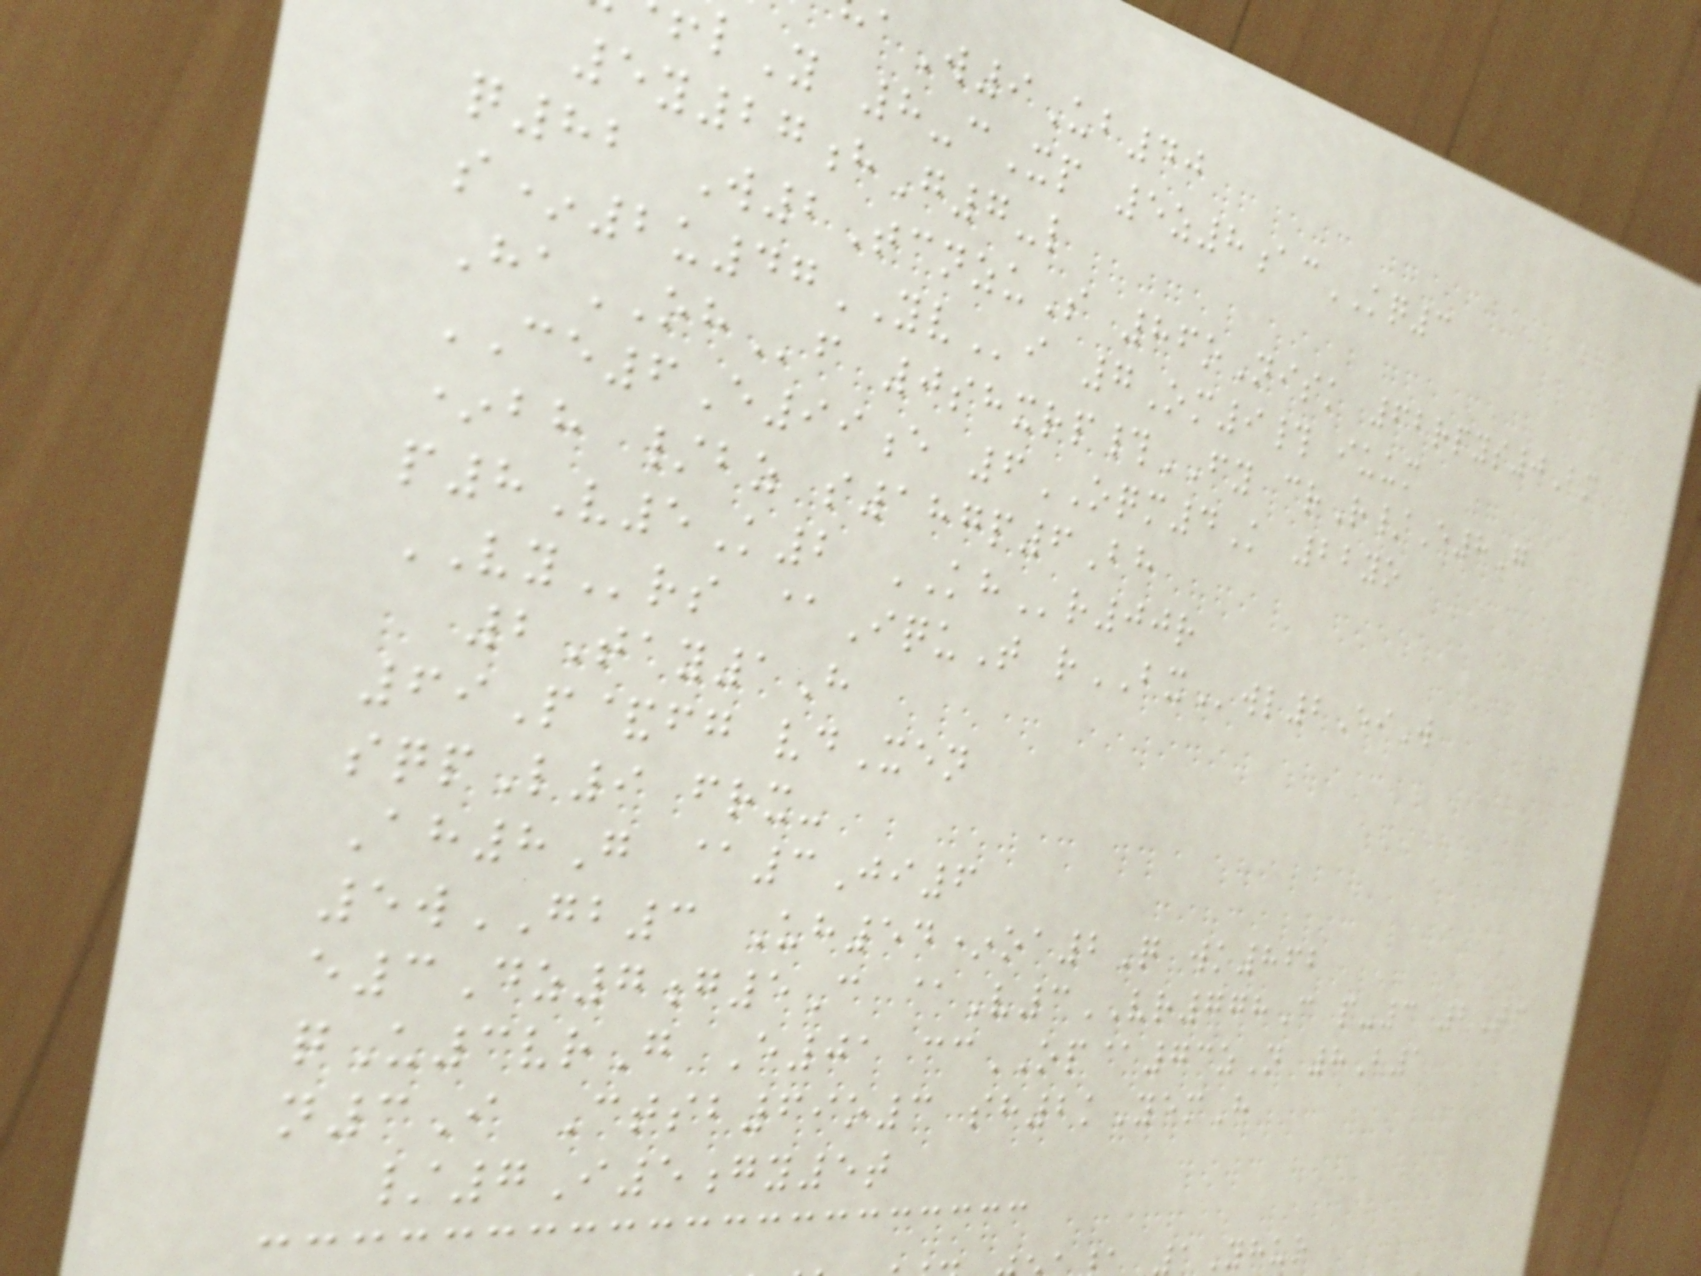aW9Ub40
lY 8-cXp 5z8acKQ3
5y27hG7-l
q82 W2TcnzuS 86oNisk 62rpys0Bm
s*2u47YVi 7Om9# iuum
HaOHf 0shxrp#FY crR/E8G
CE6E99e 6OQM4K 22yo
*bh /bz s187p6Bh
p8V5K2 KHr00r
VYrs @IquT rBXwl2EiW
2Tay1H
69P&fg vdXen
sqpL9 frx-
Ah8G @3Ji6
5wGB3 Uh54*oa2Q wk862
e3Dz7g5C @V3VR778C p-3 2Tp
qU3vrG E01 ccOP@73zN 8B1
n3I Ctsb69o3 sh2kYemH
/7I5gy5t
